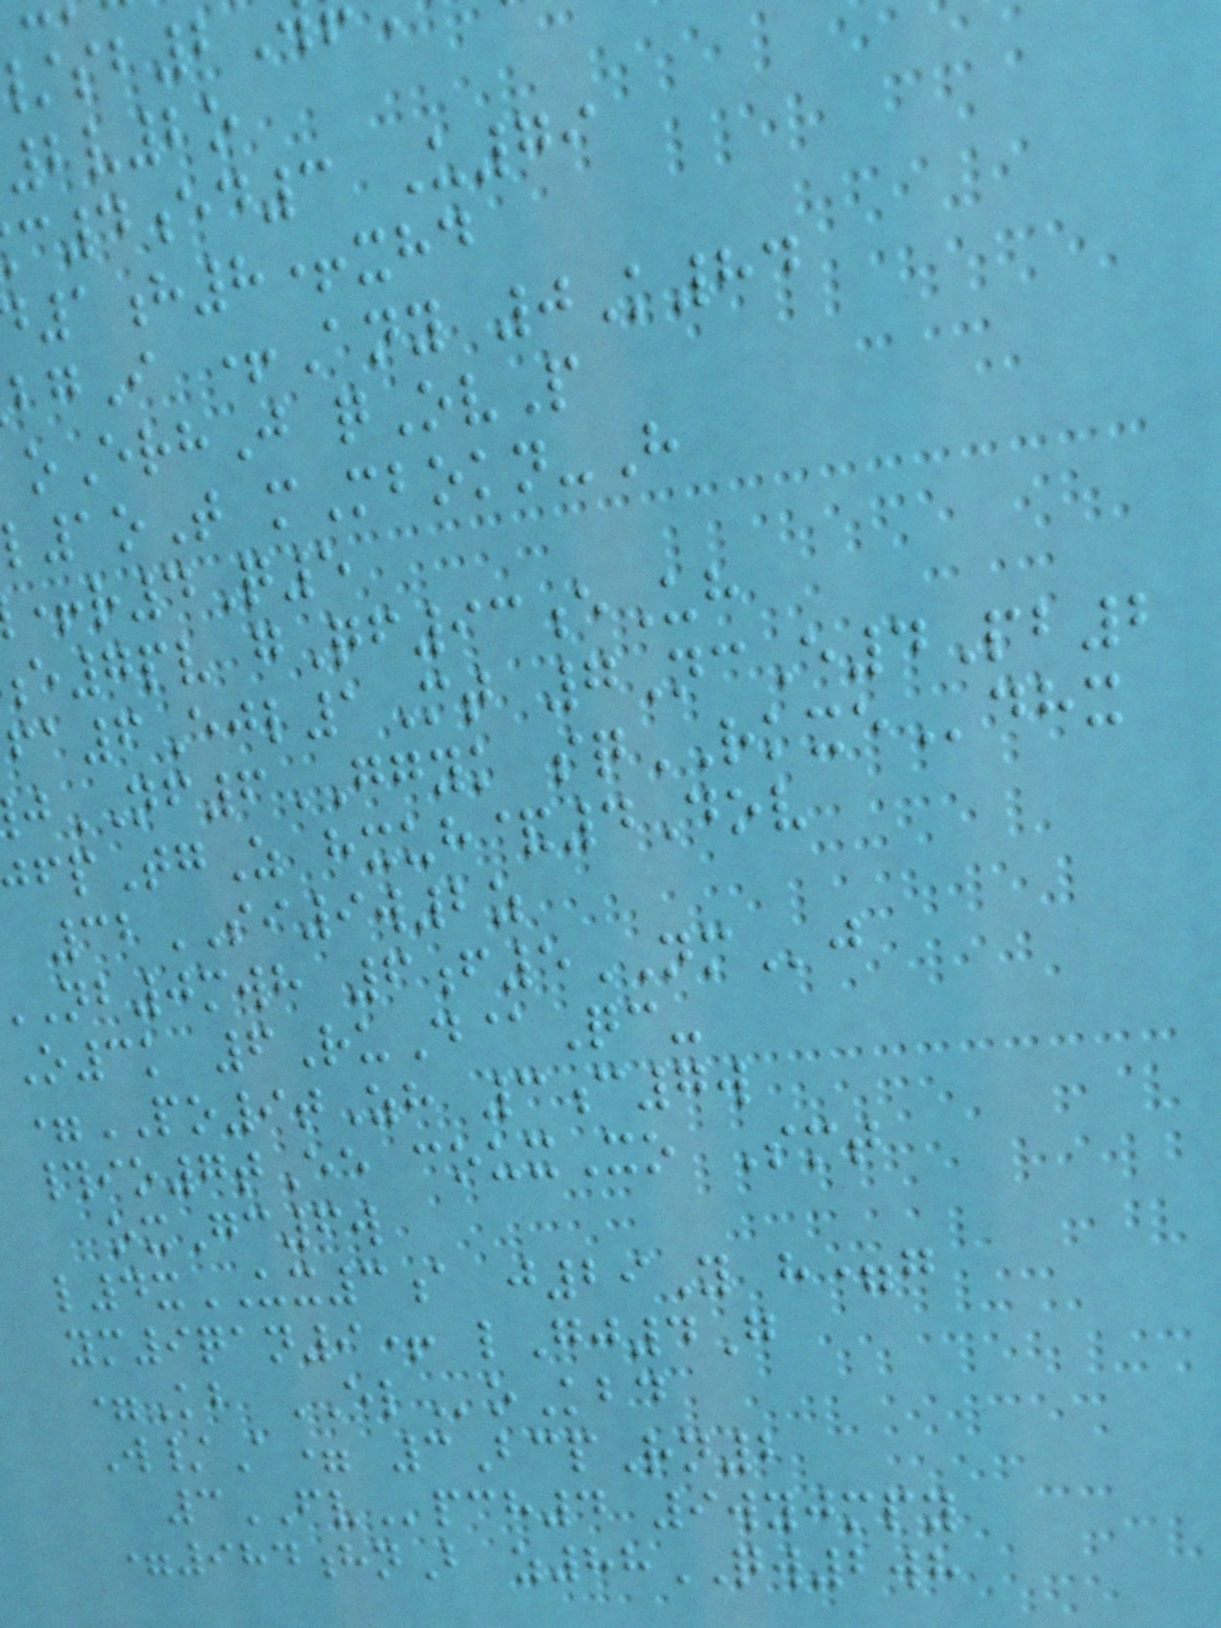2v2o
c4ed3 U79
1h8+xhd
gI +Any 0K84
oErhJ qOvP
1oT mMbokn-H
+r4Q5
e7pv gQf93eUh
fa6Ejl1Mt 7NcE4Pb2
NF6GGYK sqRKXEdhx
fpTgZ hxuh&4Dov
32SI9w2z
nb0mwh 6f5NMj
O3k 6RuD@Qc-
=PO9tZh 3c7w
#io7tEe couxXo Smt
oxGc6w
l4xUX3a j29Y h=g
ym9qan9+ lGj4G
=Kb ELoKbd
W/A= 3BcpRn2
3FVpch4 9wyjmpy
=984hnB z88QW2wh
